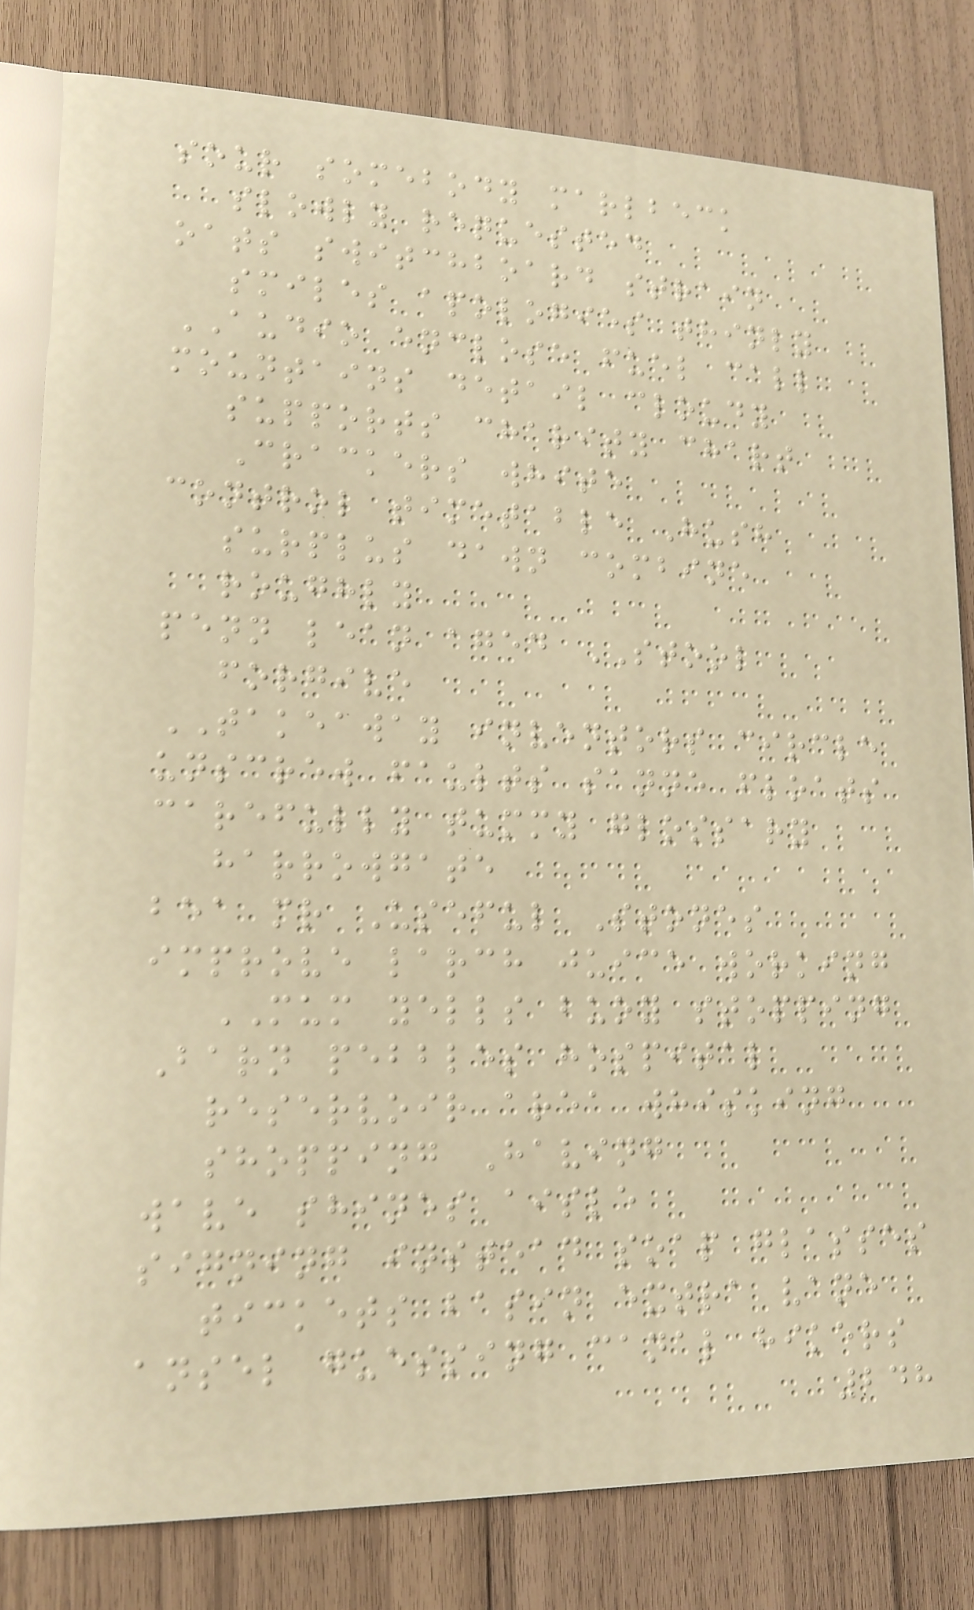sour somebody marlbeck
slowly requested
oats switchboard strain
smiles apologies thinly
AUDIO enclose fuel call
mountains detail cloudy
supports charity chart
Crackers white
control timetable Hush
surplus dawn combine
roughly
penn lean aged STOOL
forgive
TAKEAWAY inventors circle
unscrew faults sanne floats
carefully tummy glossary
harrowgate
bea mr Useful Stones
improve larch juice working
MUM yells buoy stopping
Barn pebbles hospital
reservoir area whisking
shopping Having
wave shines aisle
signing instead soap glasses
tickets basin extra vane
ansel guessing canal hikers
248
